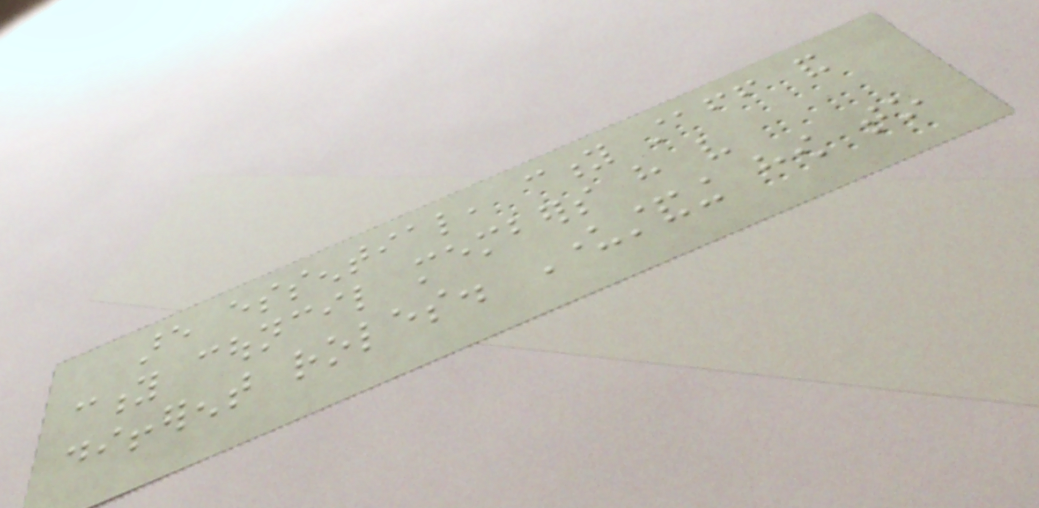are essential, city staff and
city council members have very
different roles. Understanding how to
